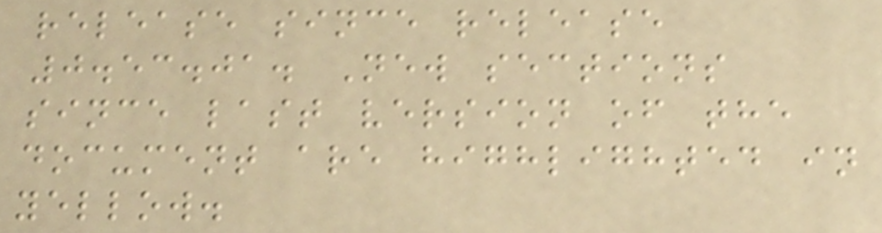release since release
0.53.01. New sections
since last version of the
document are highlighted in
yellow.
